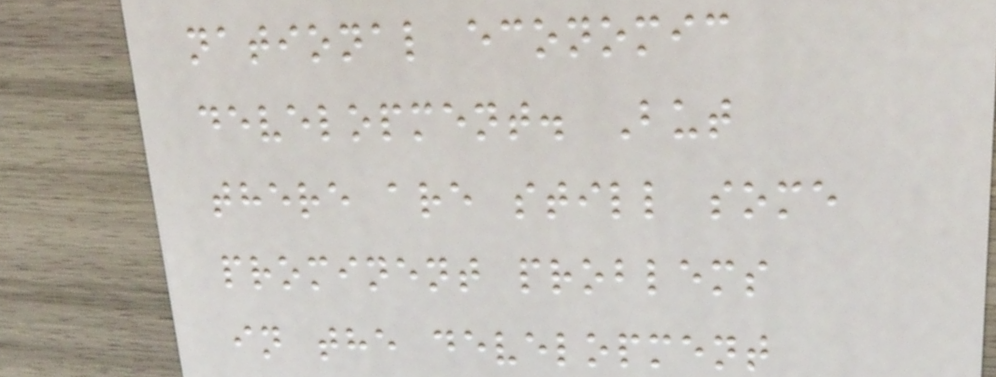national economic
development. But
there are still some
prominent problems
in the development
